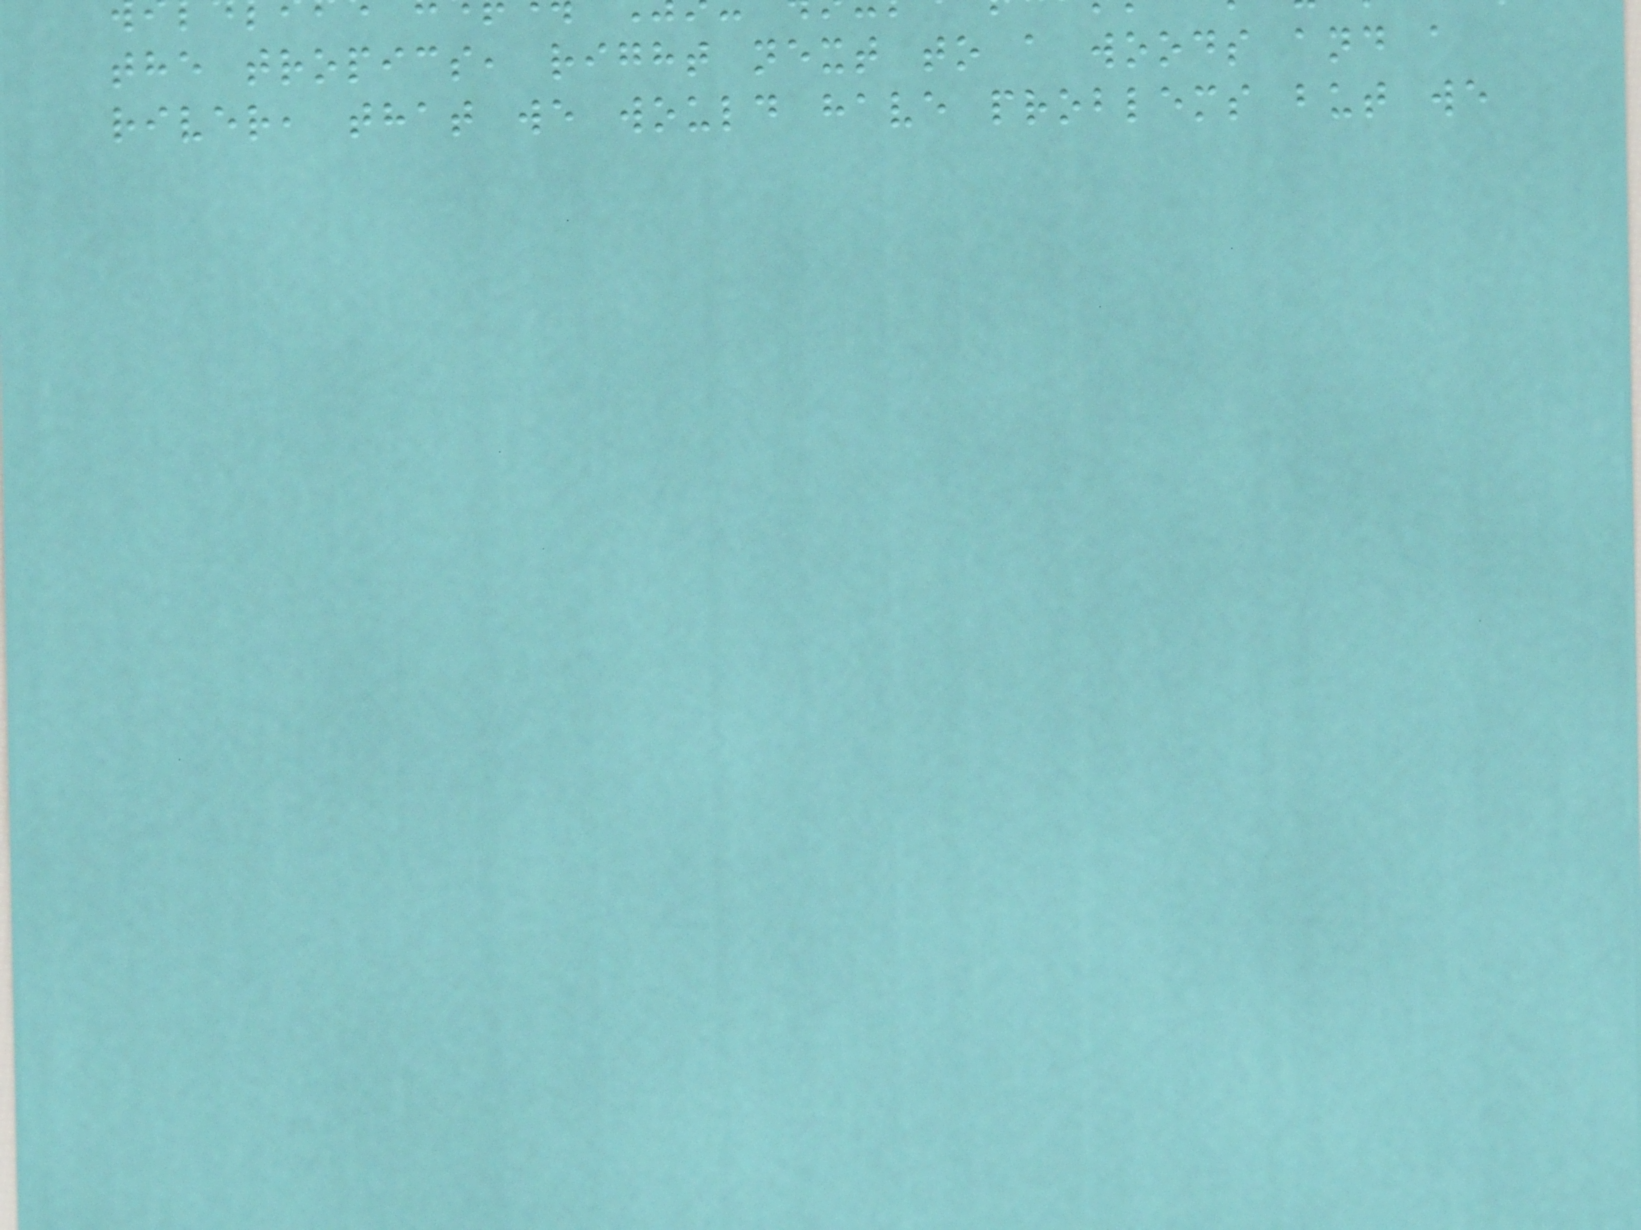the tropics, right next to a woods and a
river, that we would have problems but we
